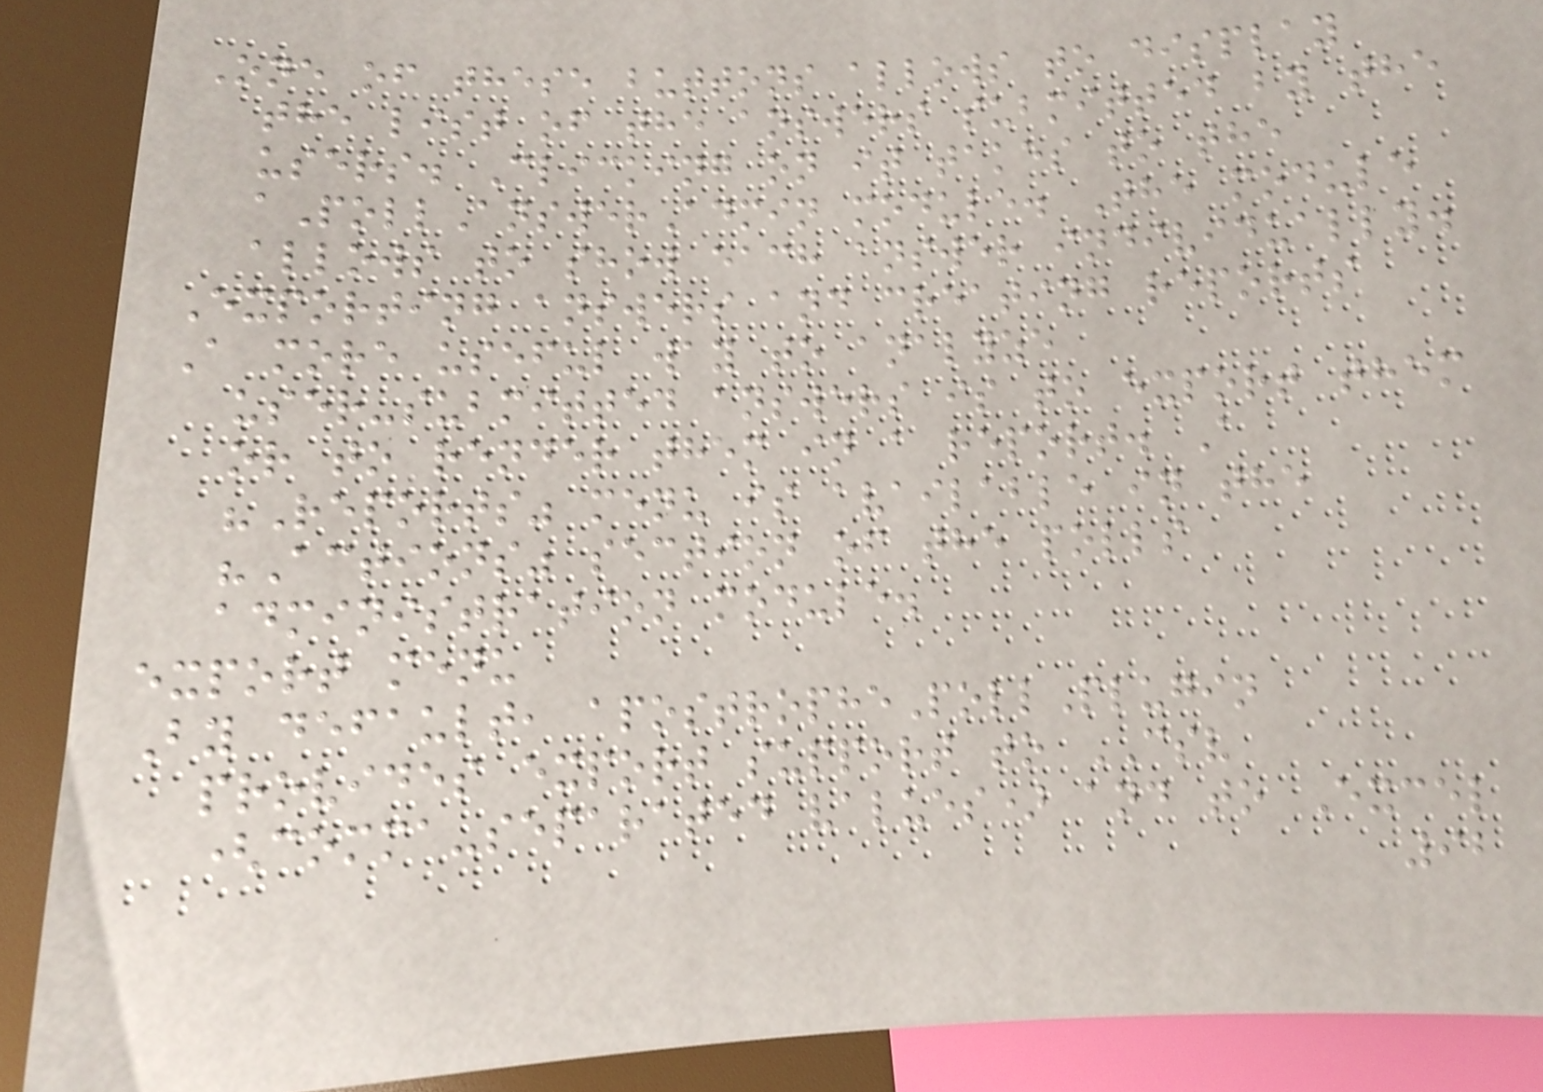One of these buttons allows to display
the list of the answers submitted by the
users. Clicking on it takes to the
aPollAnswerAdmin module. The module
allows to show each answer individually.
Exporting answers and creating reports
A more useful way to analyze
user-submitted answers is to export them
or to render them in a report. A
"Reports" menu is available in the
"Actions" section of the polls
administration module.
export menu
By default, apostrophePollPlugin
provides export support to CSV
(comma-separated values) and to Excel
92
